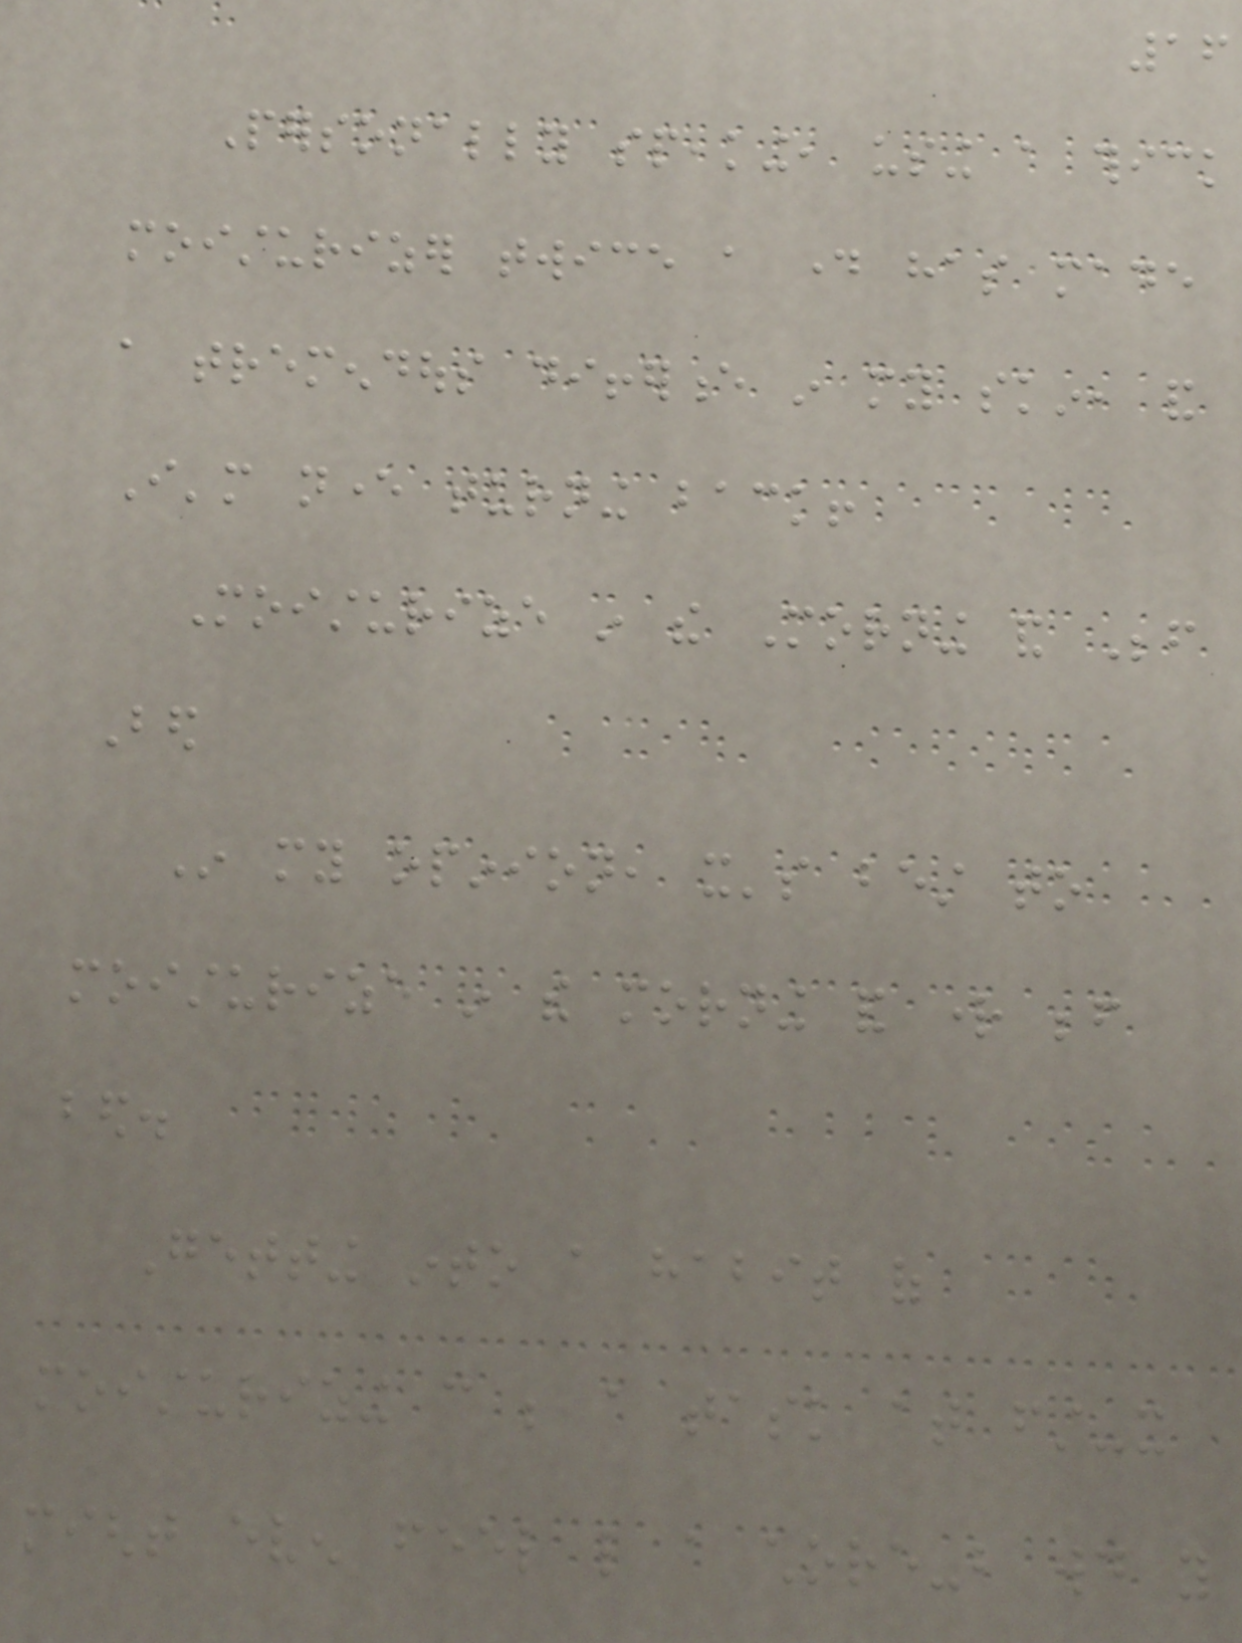16
Personally speaking, using a thick
moisturizer twice a day has made
a tremendous difference in my skin, and
I'm never turning back!
Moisturize in the Morning and Before
Bed
In my opinion, it's best to
moisturize in the morning and right before
bed.
Getting into a habit of
moisturizing can be a task at first-it
might even feel like a chore-but would you
